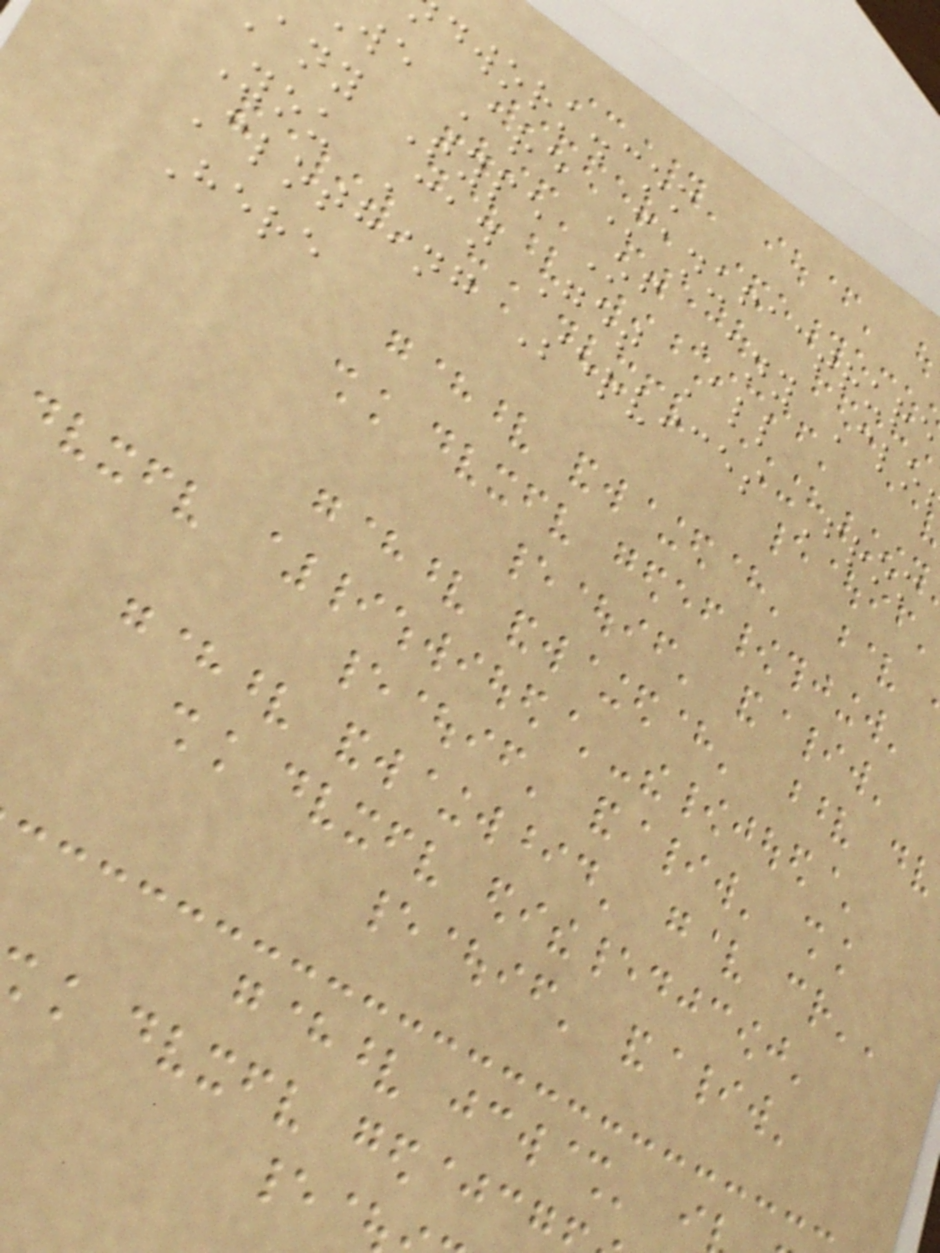dwork.com
we Are Manufactrure
any Type Of Any Clo
You Can Get All
Clothing Services From
Here
